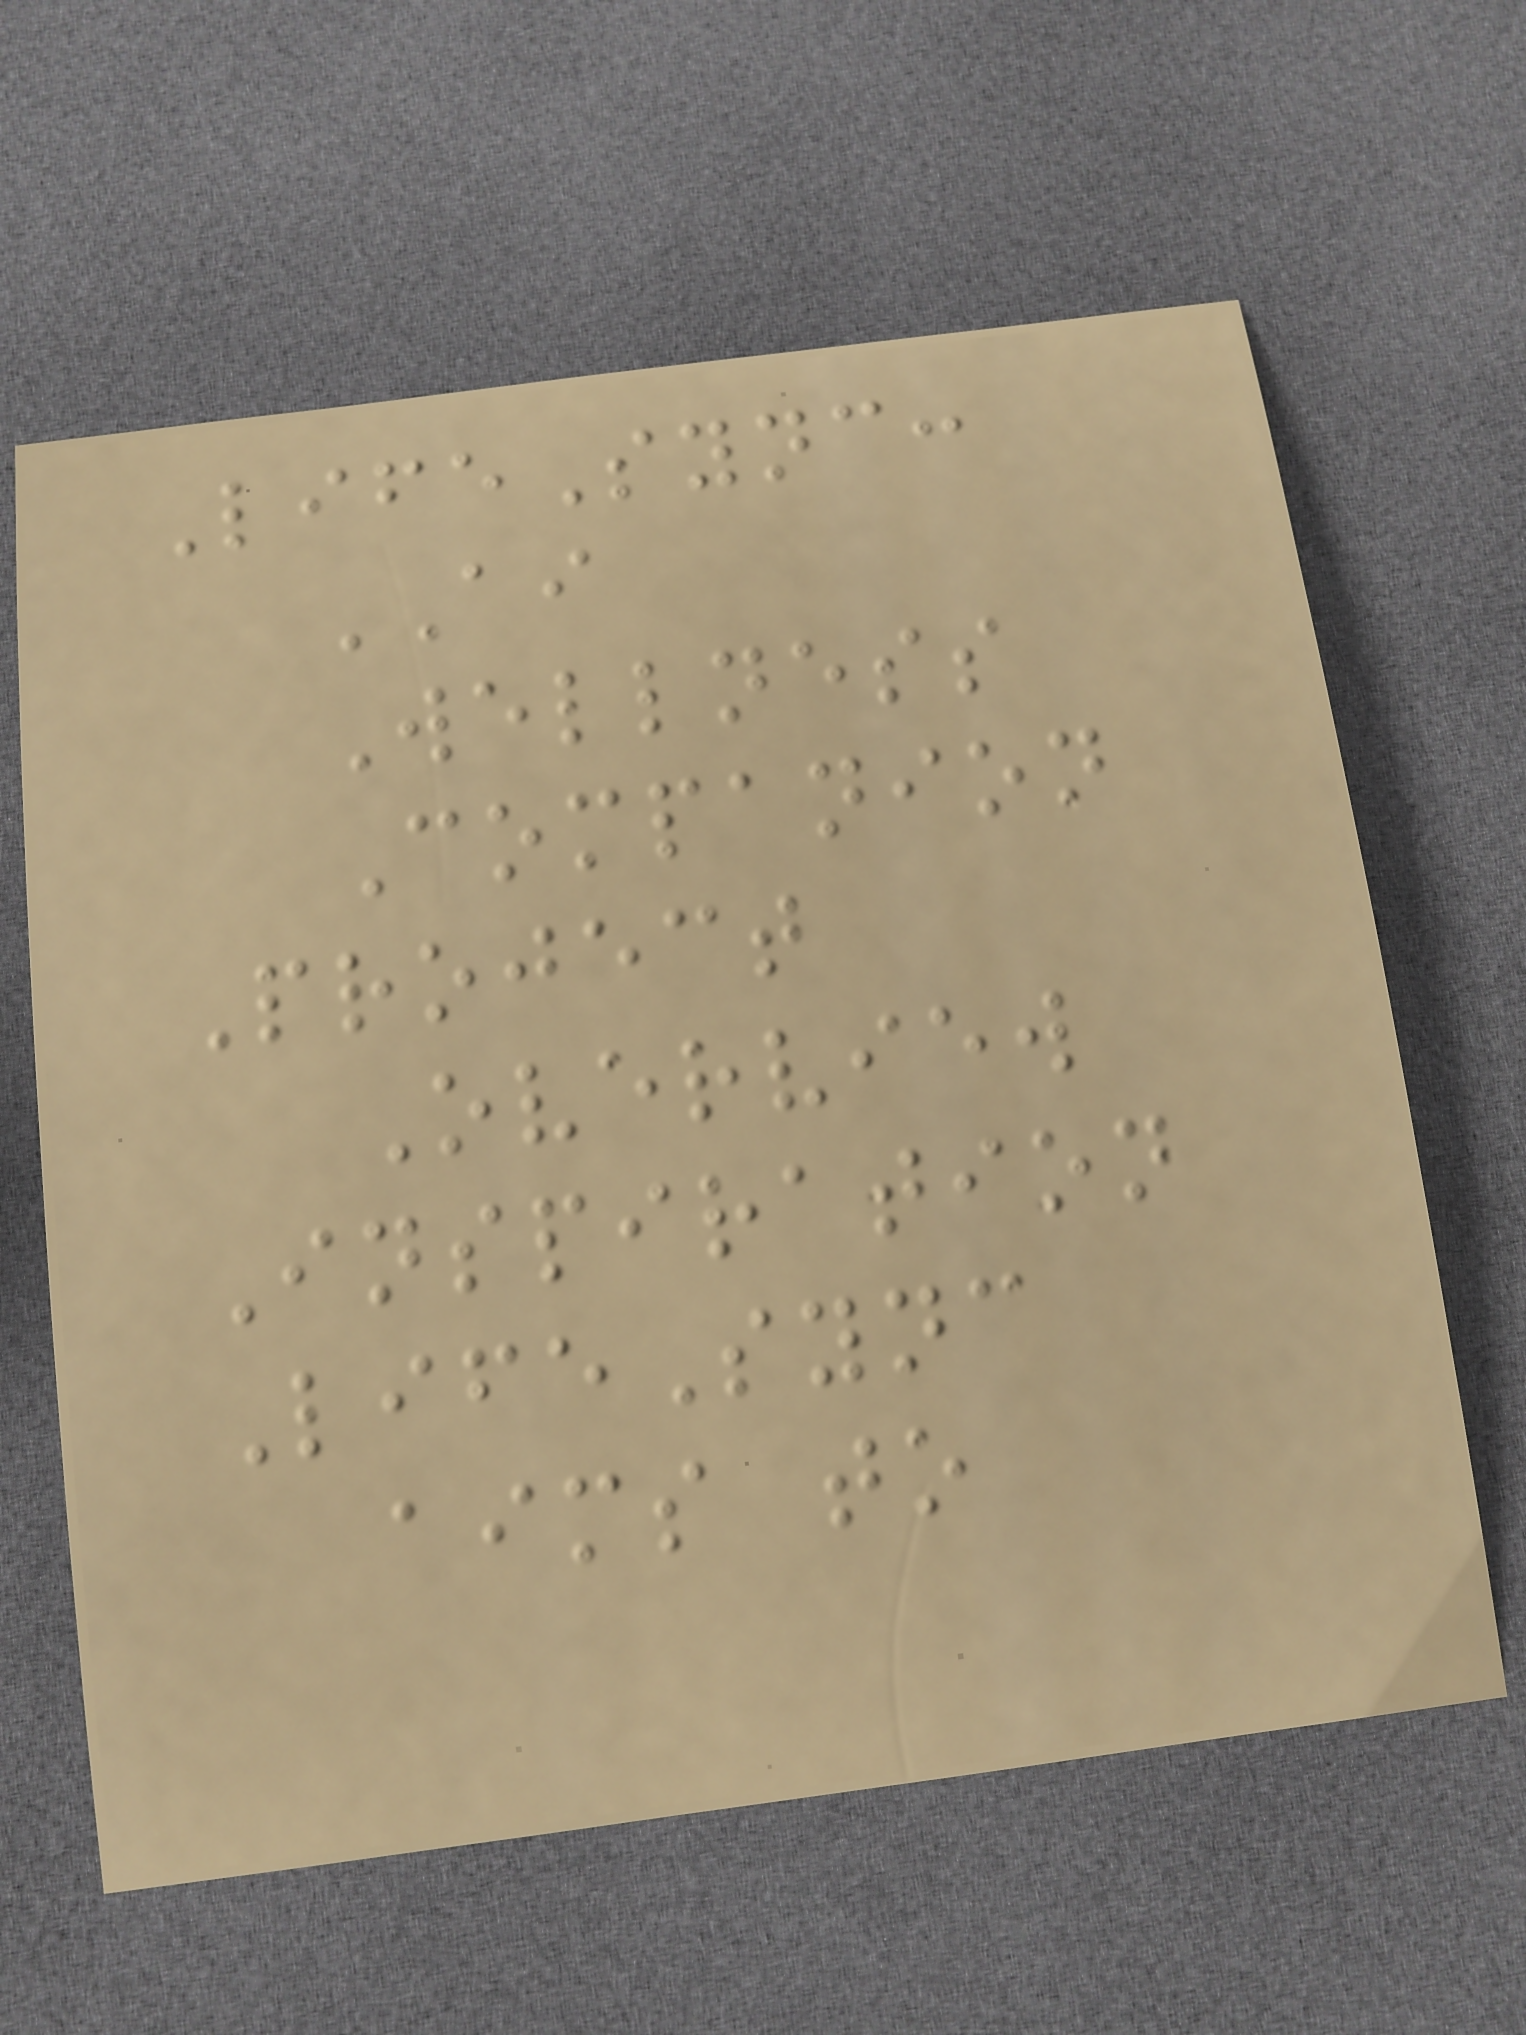LifeSync:
AI
Wellness
Companion
Project
Overview
Inspiration
LifeSync
aims to
